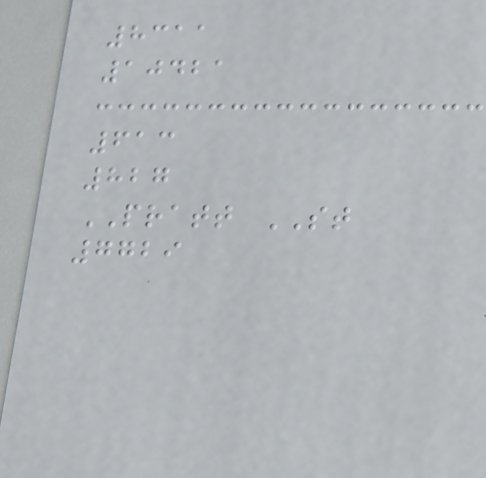8311
10421
613
827
PRATT ST
7729
